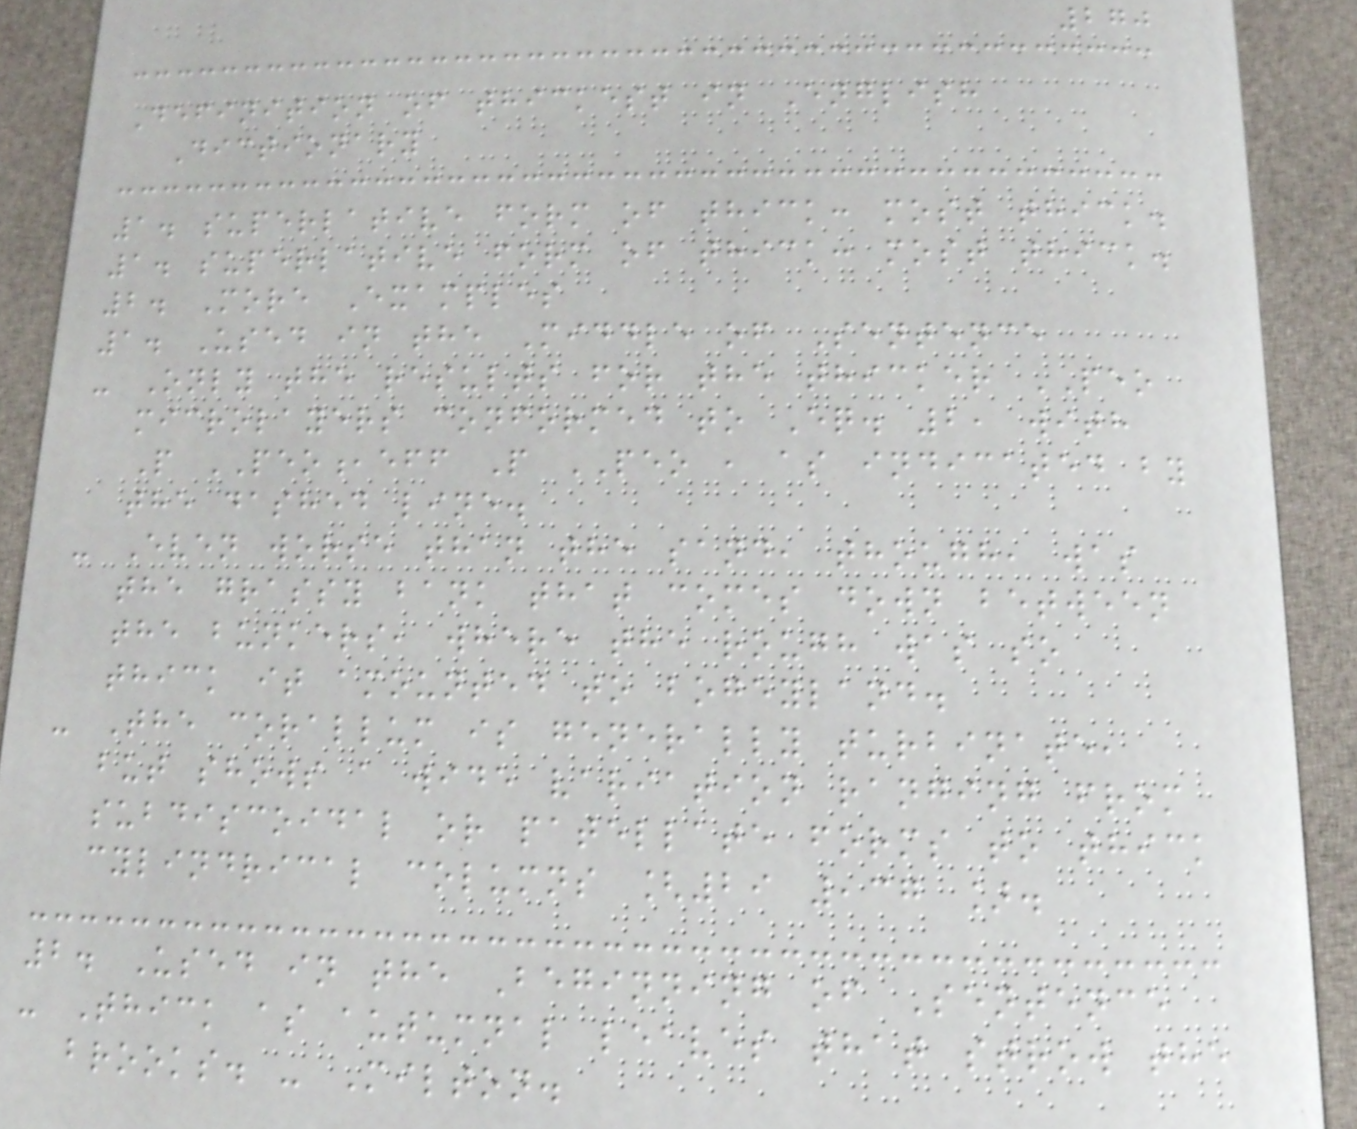270
Definition of thickest in English
Dictionary
1. superlative form of thick: most thick.
1. superlative form of thick: most thick.
2. More Examples
1. Used in the Middle of Sentence
- Only the results for the thicker PEO
microlayers conformed to Eq. 2, with
P PEO,eff P PEO , as indicated by
the dashed line.
- Even worse than the sand, though, was
the grassy bank that comes down between
the bunkers, where the rough was so
thick it amounted to bogeyland.
- The corallum is generally turbinate,
but shows a wide variation ranging from
subdiscoidal or patellate forms to thick
cylindrical columns [29 ,37 ].
2. Used in the Beginning of Sentence
- Thick as autumnal leaves that strow the
brooks. - Milton.
